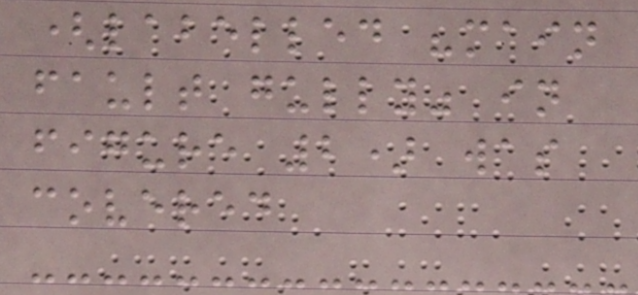(labelled "main
fault gully" in
figure 2) was
covered
